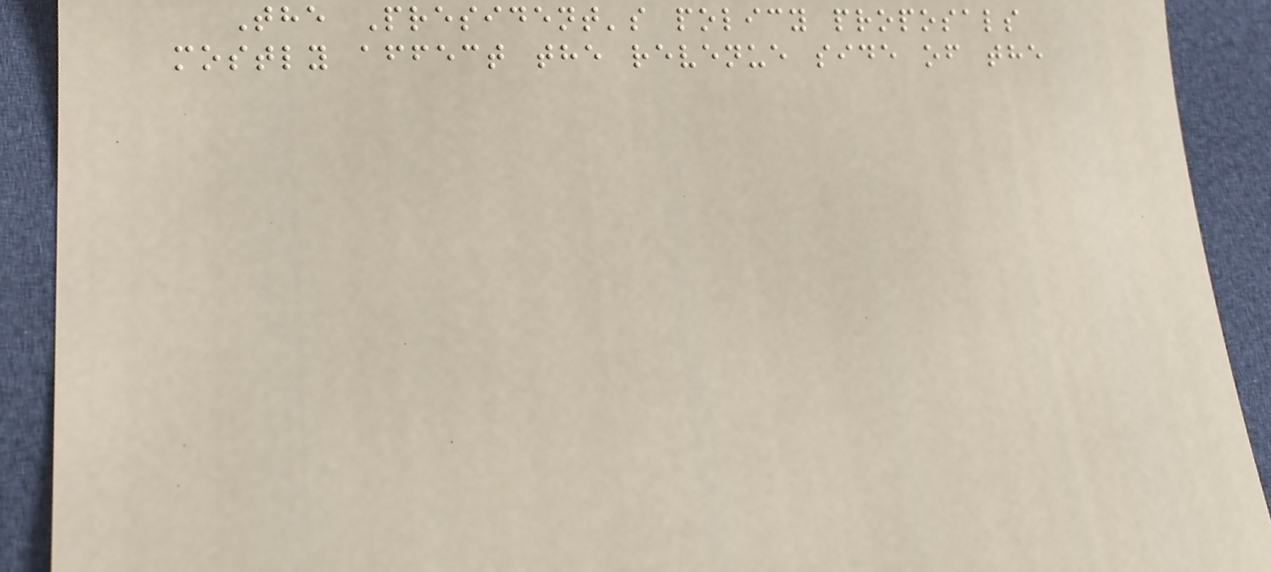The President's policy proposals
mostly affect the revenue side of the
